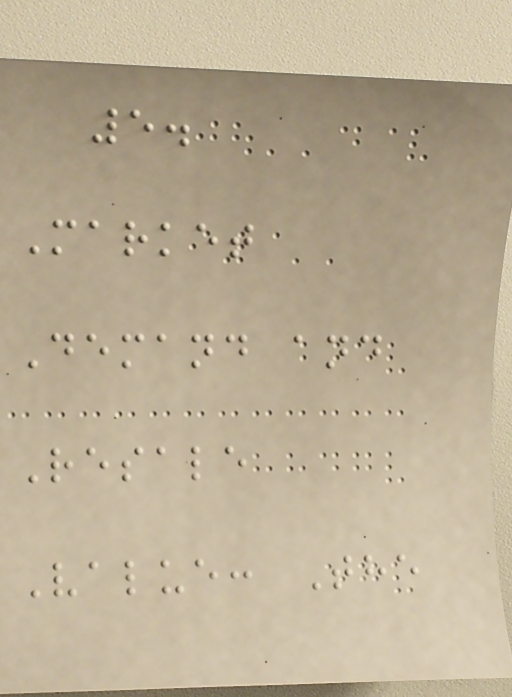5.
Market
Demand and
Resale
Value: The
